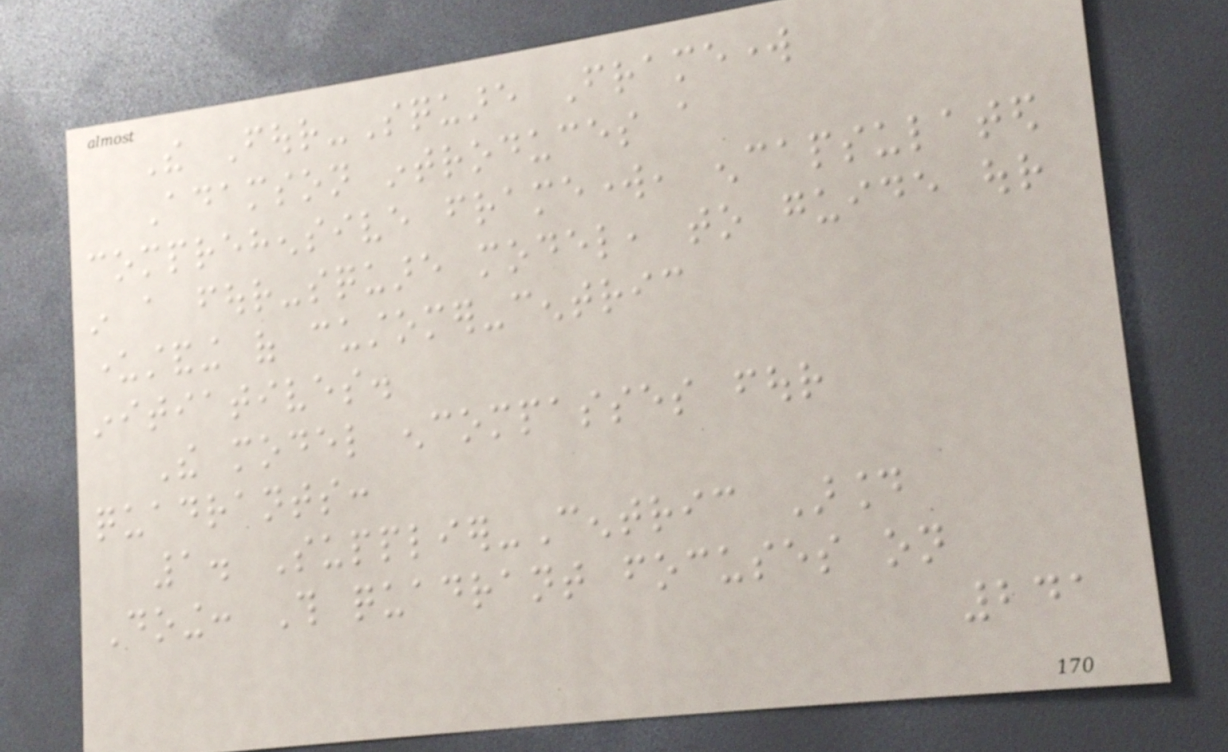The Four-Square Framework
Adamson introduces a
comprehensive framework, encapsulated
in a four-square model, to guide our
understanding of customer-centric
initiatives.
The model encompasses four
quadrants:
1. Supplier-Centric Around
Doing: This quadrant focuses on
241
